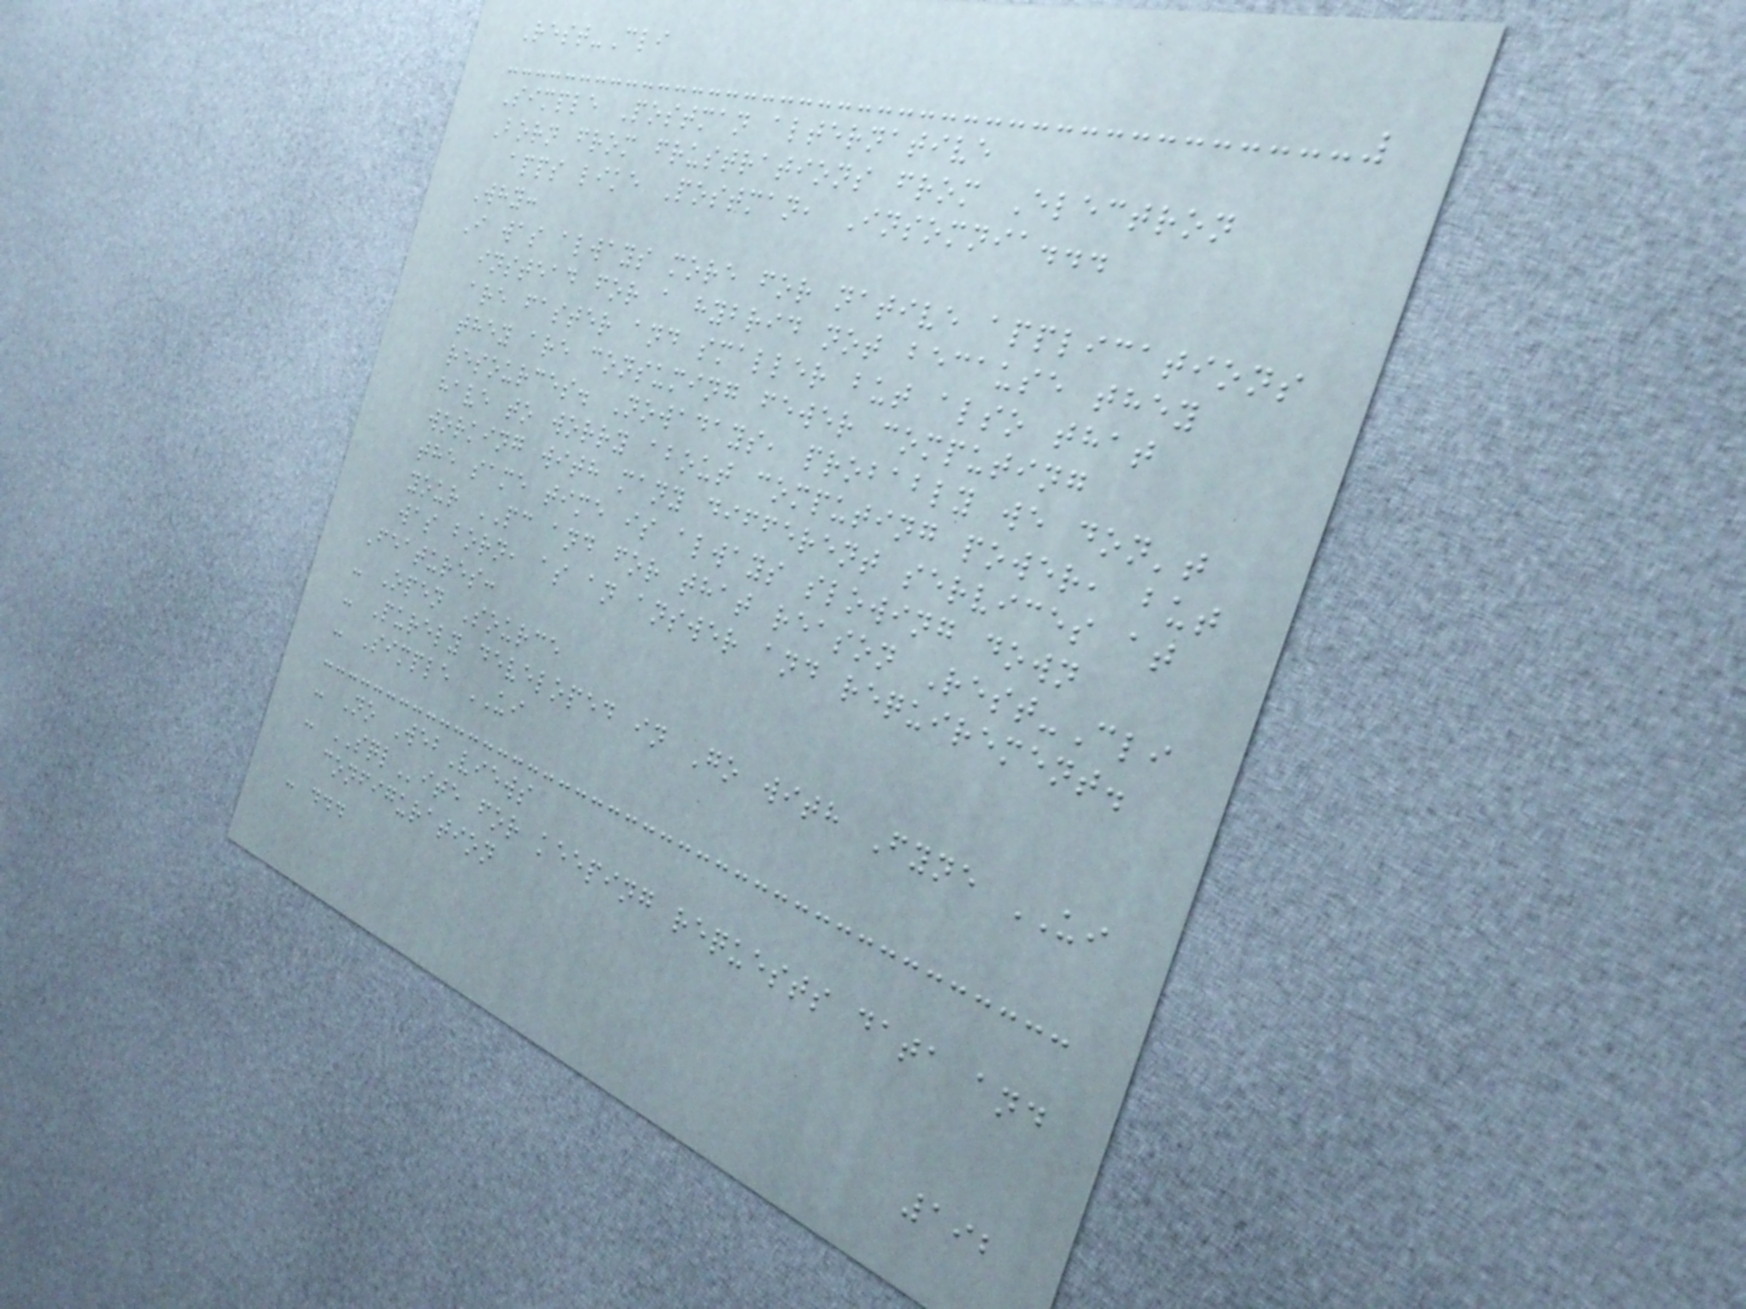Rest-Cli
Simple Postman alternative
Born from frustrations from Electron
apps like Postman, Insomnia...
Why:
I was always more for native applications
instead for a hybrid not because they
are faster and smaller but also that
they are consuming fewer computing
resources. Nowadays, probably we don't
have to worry about computing power, but
working with many different services at
the same time is always slowing down
your PC and for that reason Rest-Cli
was born, as an answer and requirement.
Features:
- Open Source
- Purely developed in Go with Fyne UI
- Simple UI
- No WebViews
- SQLite for keeping requests data and
configuration
- ...
192
